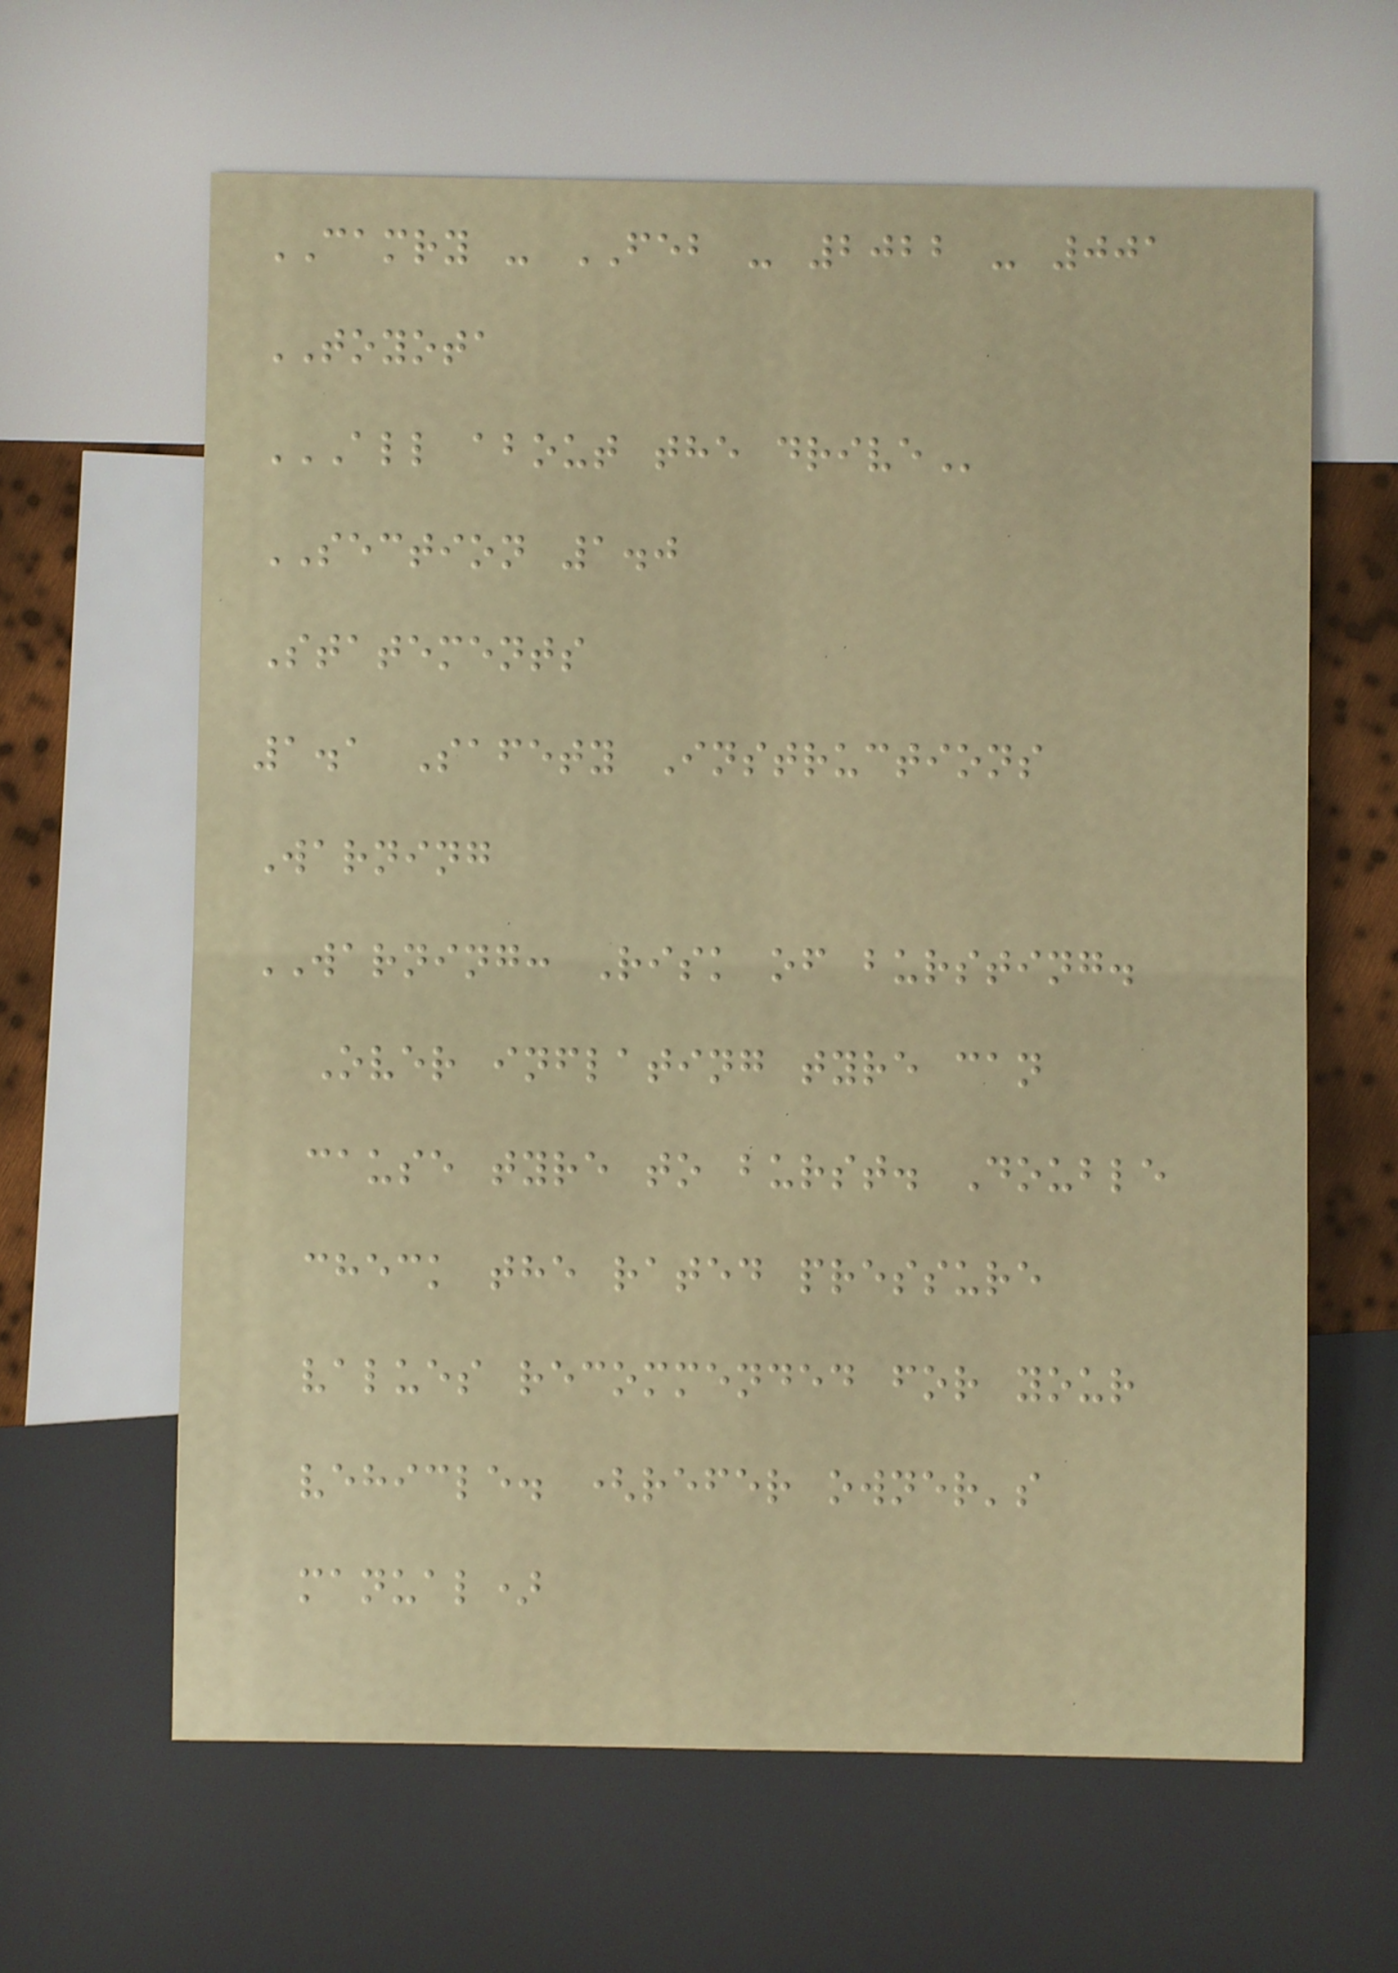CAMRY - FEB - 2022 - 001
TOYOTA
ALL ABOUT THE DRIVE
SECTION 1.0
Statements
1.1 Safety Instructions
Warning
WARNING: Risk of bursting.
Over inflating tyre can
cause tyre to burst. Double
check the rated pressure
values recommended for your
vehicle. (refer owner's
manual)
